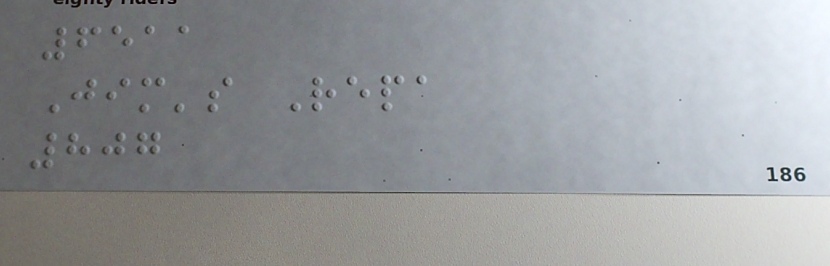6511
Jim's Repa
807
